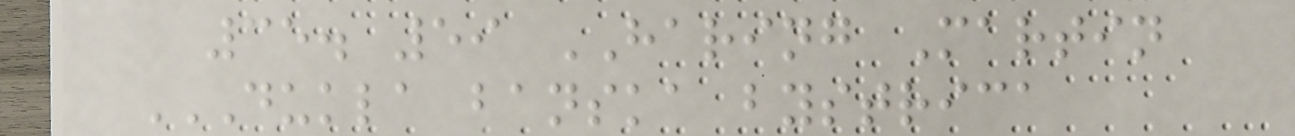35. 59 HARING Martin
DUKLA BANSKA BYSTRICA
